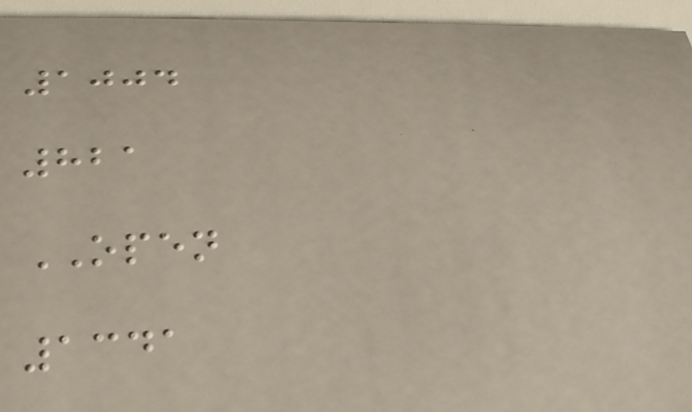1004
821
OPEN
1341
